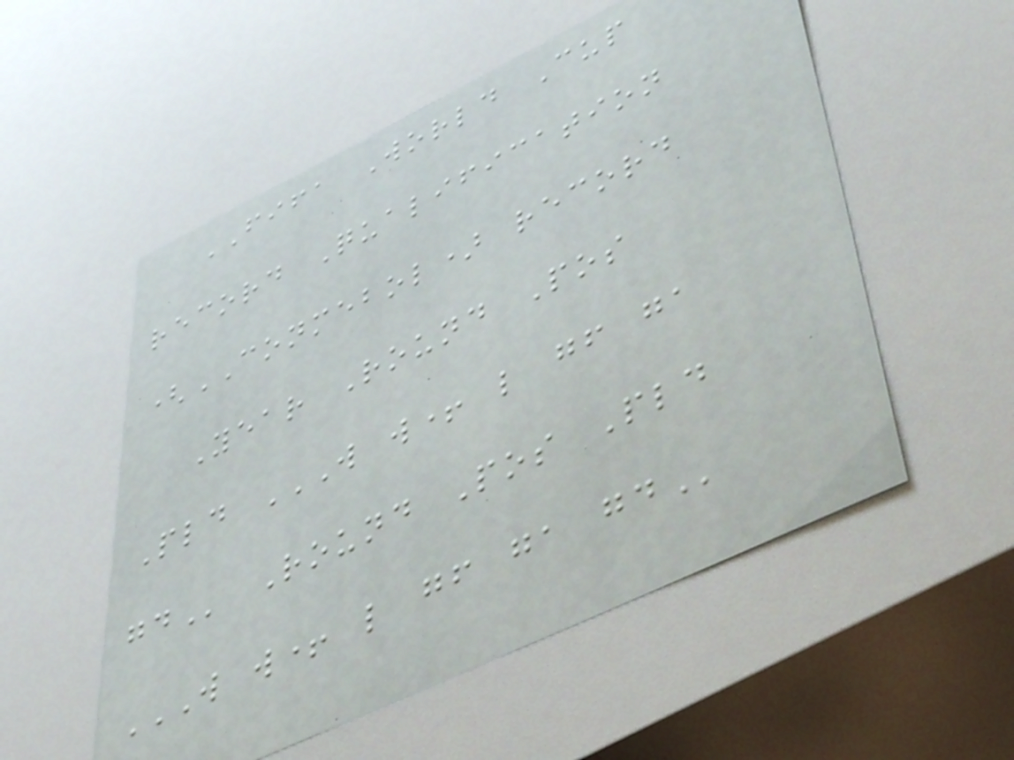FIFA World Cup
record Qualification
(CONMEBOL) record
Year Round Pos
Pld W W+ L GF GA
GD Round Pos Pld
W W+ L GF GA GD
